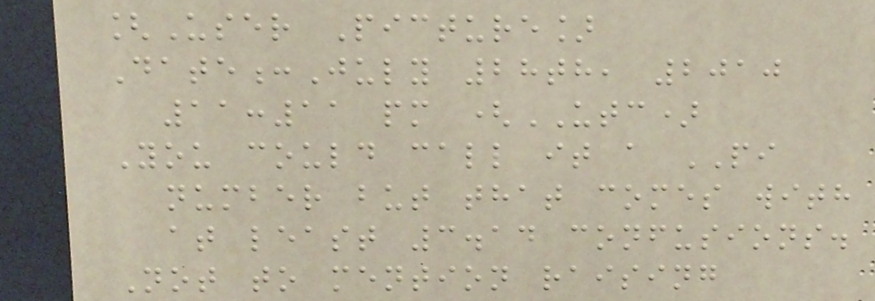[User Picture]
Date:July 28th, 2010
11:11 pm (UTC)
You could call it a PI
number but that comes with
at least 3.14 confusions.
Not to mention raising
